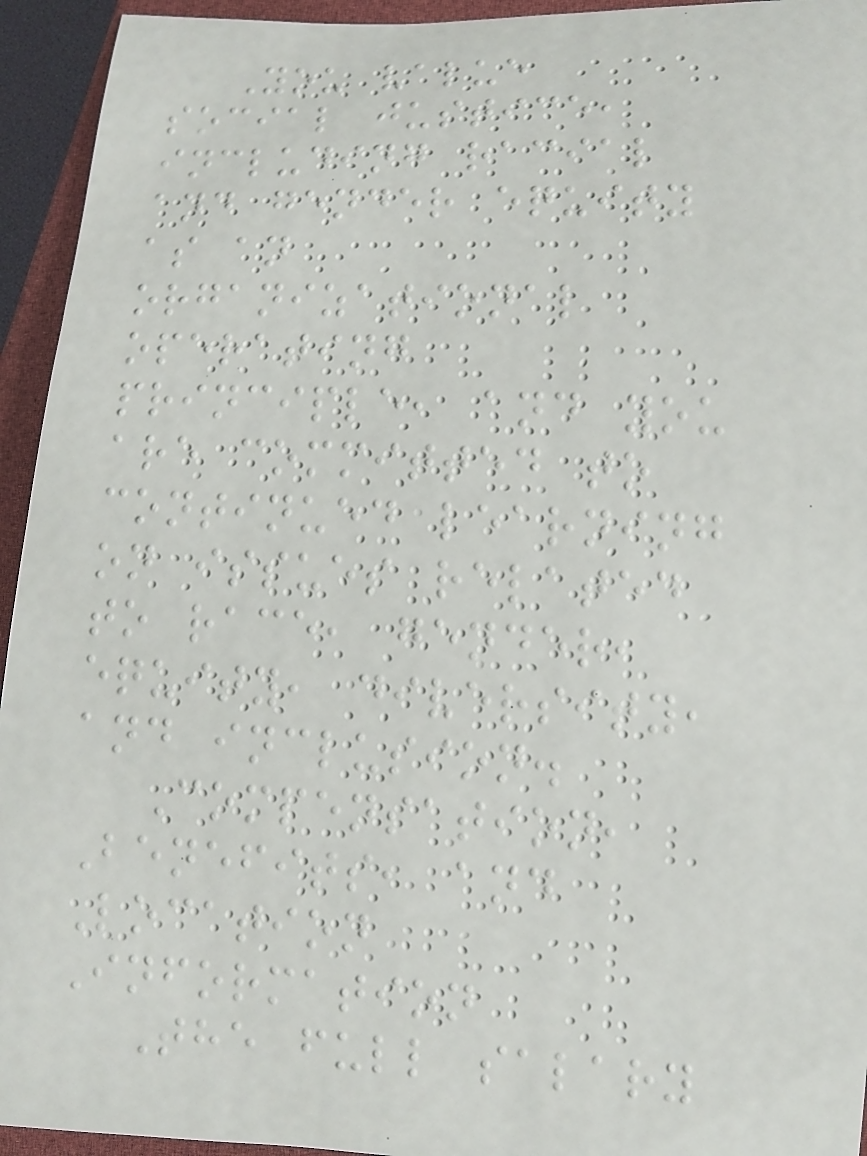You value
social justice,
including racial
and gender equity
as an
organizational
operating
principle, and you
are committed to
continued learning
on issues related
to race, gender,
equity, diversity,
and inclusion.
Compensation,
Benefits, and
Location
Information
The full salary
